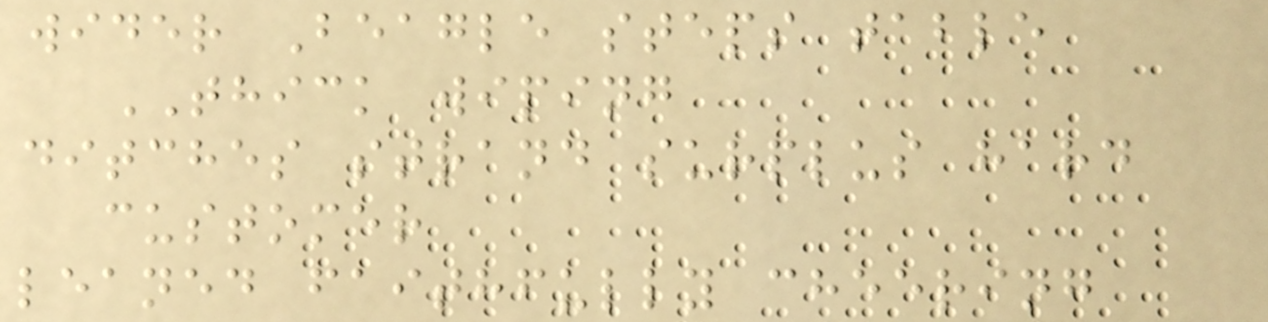wider Beagle steps table
THICK wiping
ditches strand surplus hard
customer
leaned faithfully cheering
